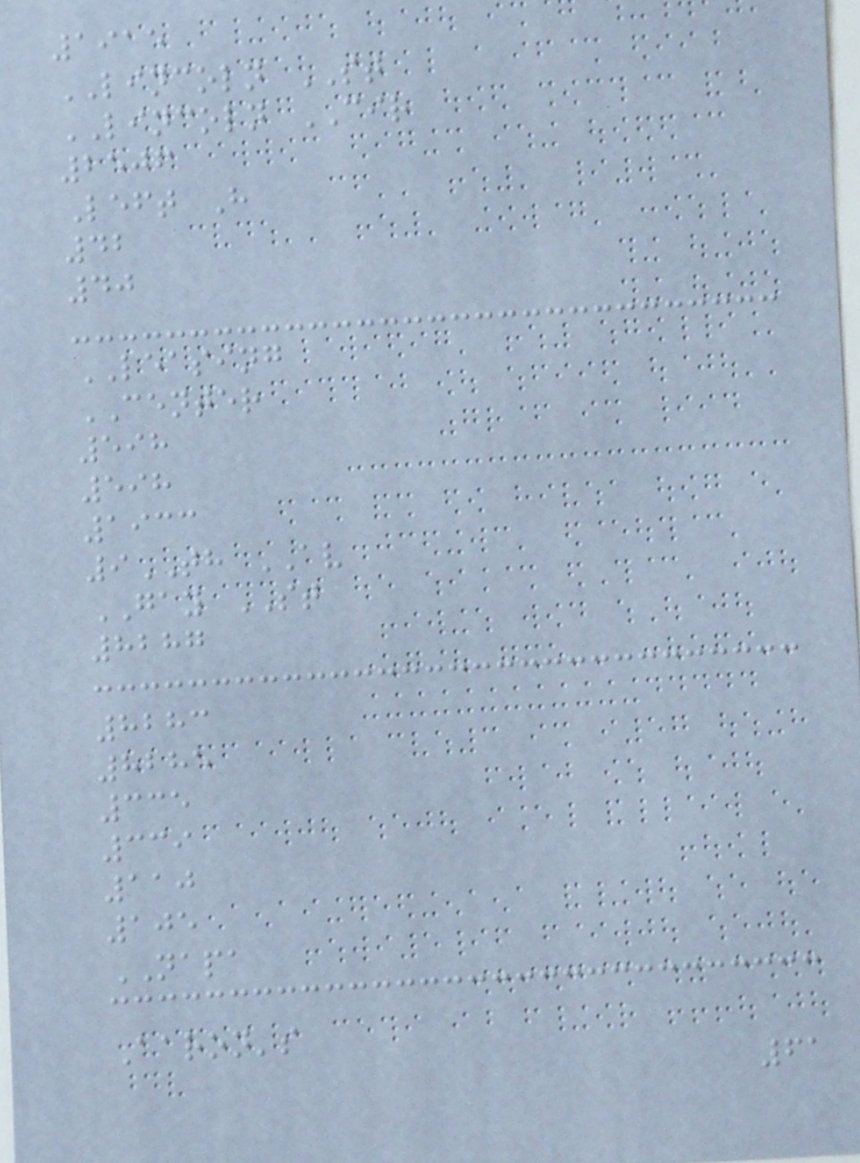1915
LINCOLN ST
LINCOLN CIR
2506
Left H
42
40
LEASING
CENTER
598
598
1933
9TH AV
GAY ST
8287
8283
8285
335
339
110
105
NAPA
Aaron's
61
